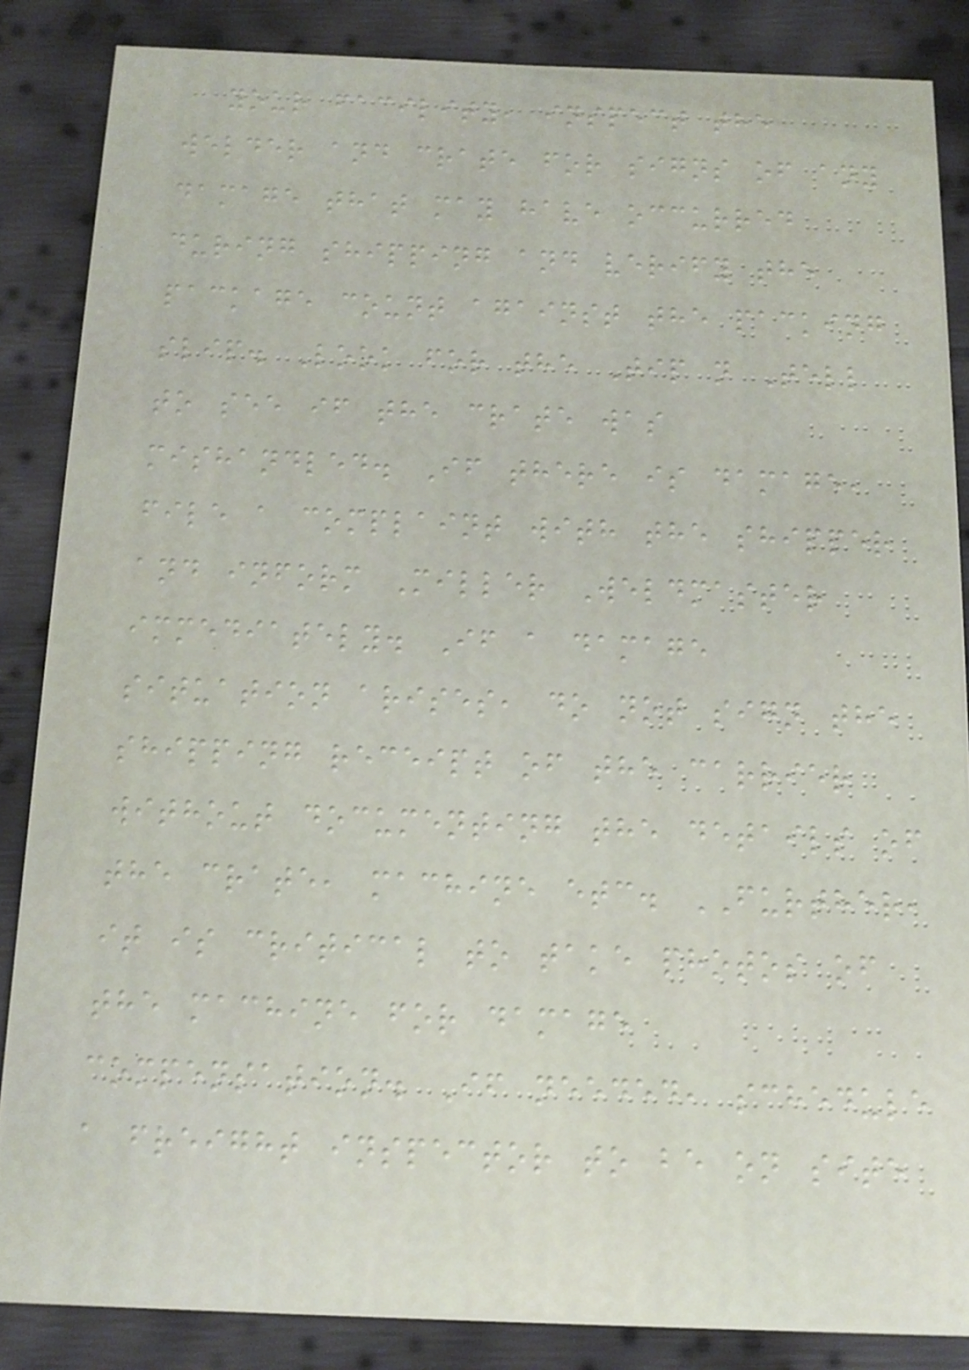your facility, inspect the
welder and crate for signs of any
damage that may have occurred
during shipping and verify the
package count against the packing
slip. Look for the Tip n Tell
to see if the crate was
mishandled. If there is damage,
file a complaint with the shipper
and inform Miller Weldmaster
immediately. If a damage
situation arises, do not sign the
shipping receipt of the carrier
without documenting the details of
the crate, machine etc. FURTHER,
it is critical to take photos of
the machine for damage
compensation. If needed, schedule
a freight inspector to be on site
